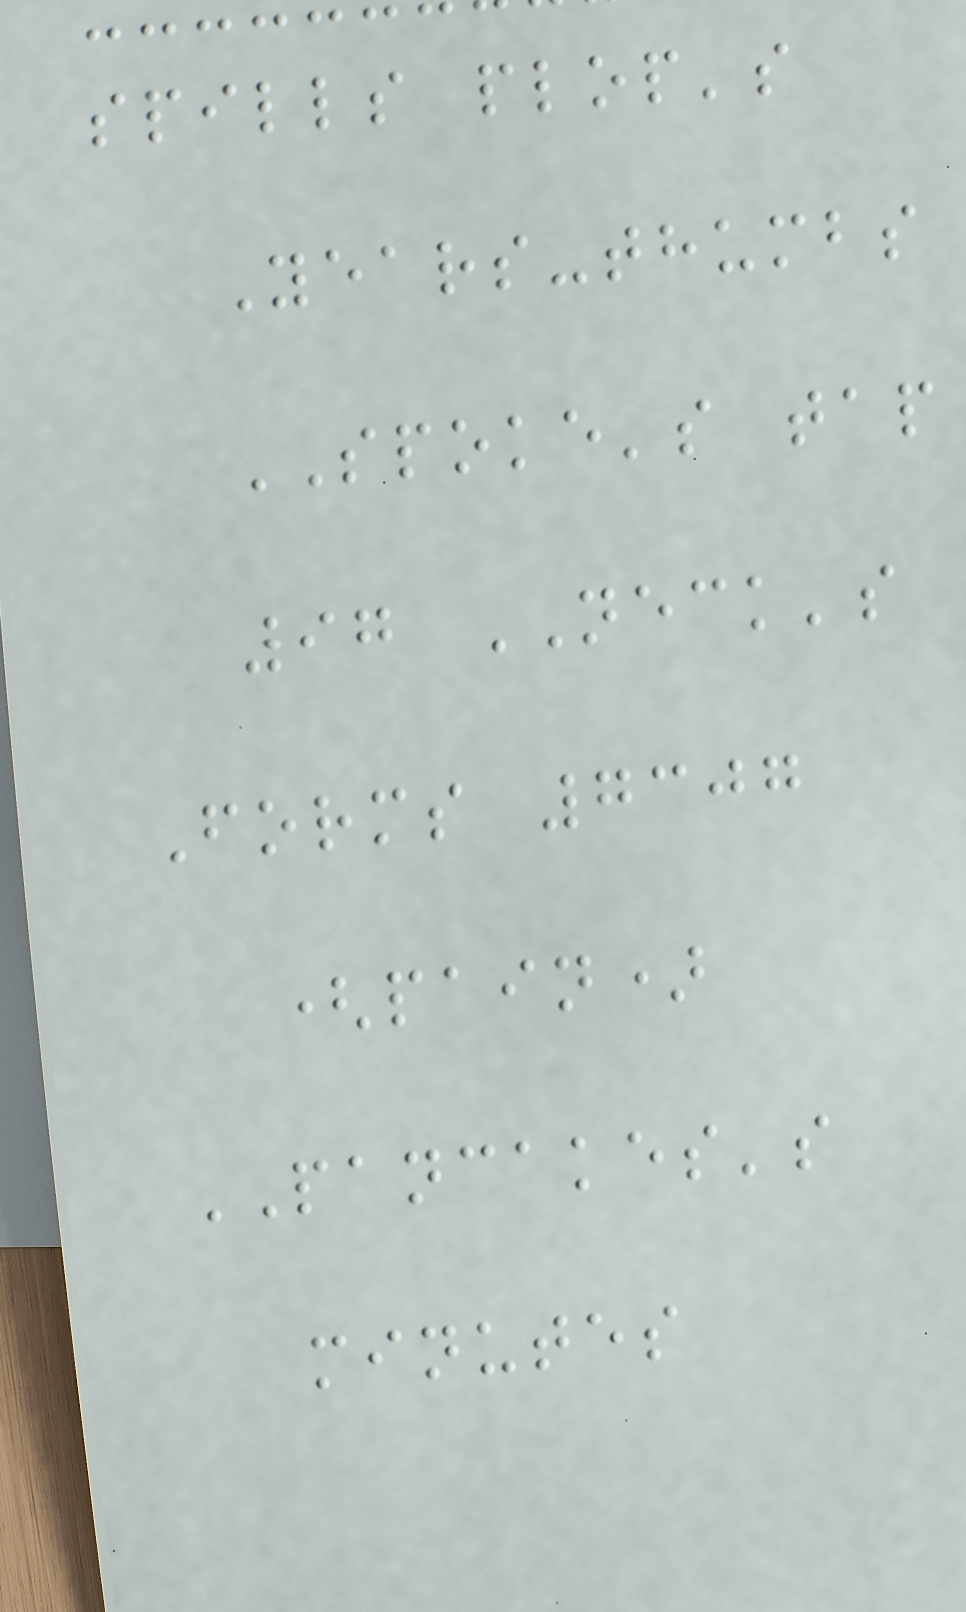spills plop's
Years-thumbs
SPOKE's tap
97 NECK's
Forms 7307
(pain)
PANCAKES's
minutes
